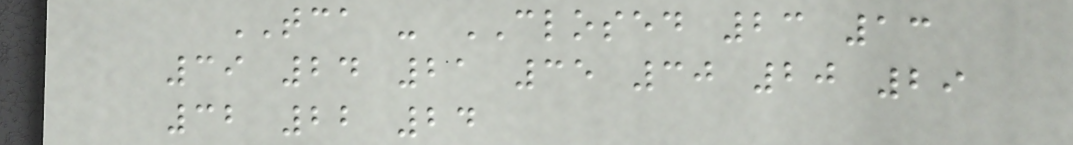TCA - CLOSED 23 13
39 24 21 35 30 20 29
32 22 24
